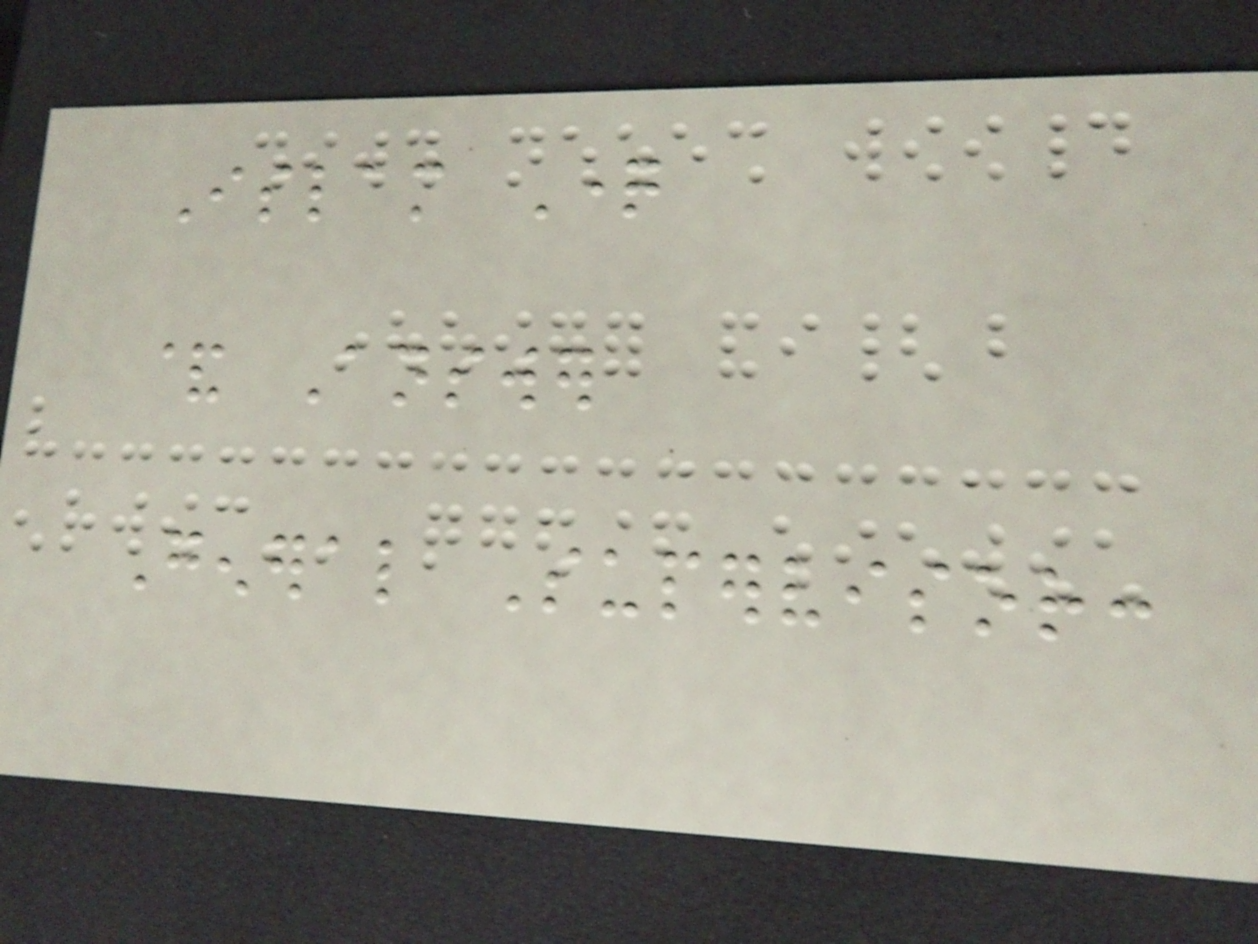Islam Question
& Answer
General Supervisor:
